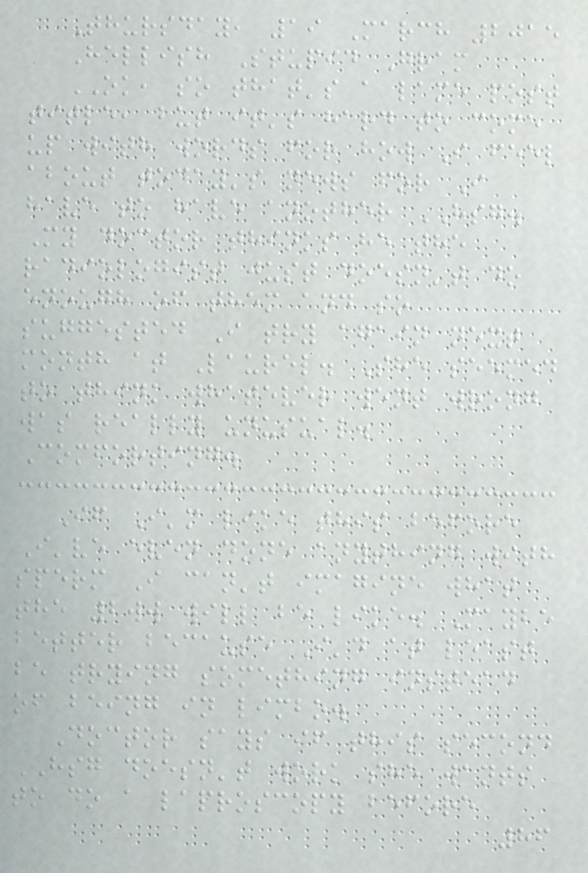Thursday, 19 March 2015
Hellish Stupid Gram
OK, so that's a lame post
title, but it's hard to come
up with words for how I feel
about today's news for I
have to have another HSG.
My doctor thinks he the
radiologist just doesn't do
enough of them and so
suggested I try again next
month at Laurel. She seemed
to think whatever went wrong
was really unusual.
Comforting.
If I'm like this before
I've even done anything with
sperm I can't imagine what
the 2ww will be like. Maybe
better because I'd at least
be trying something instead
of being in limbo.
Doctor says if this second
HSG doesn't work she wants
to do a laproscopy before
86
